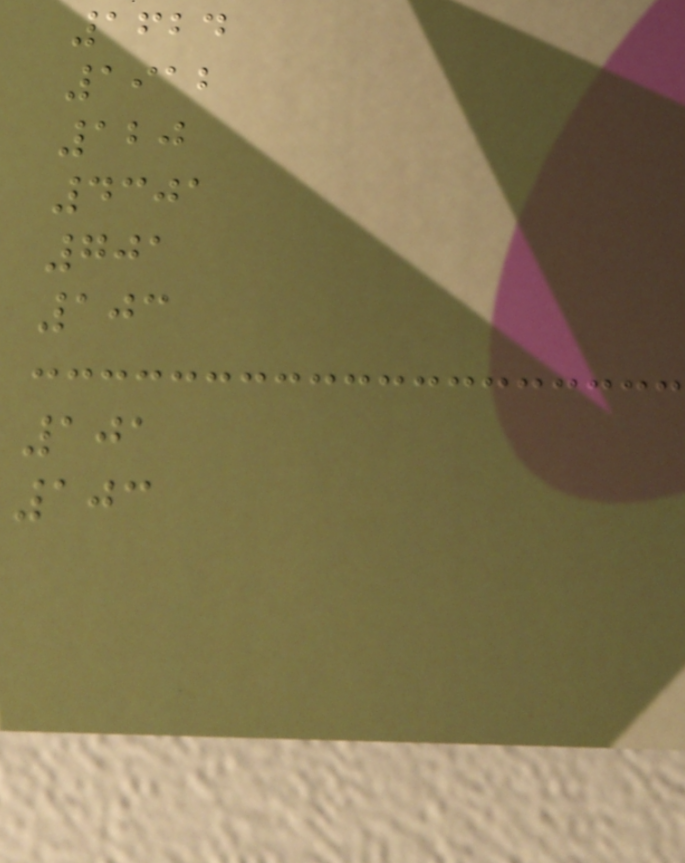1624
1912
120
4301
701
103
101
103
